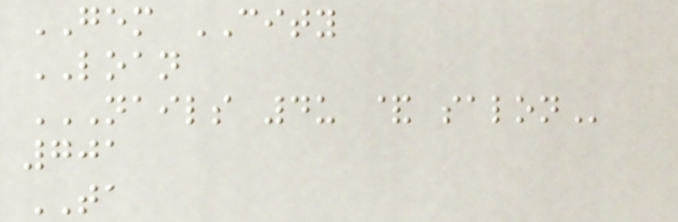GEM CITY
LOAN
NAILS 4U & SALON
701
TA
